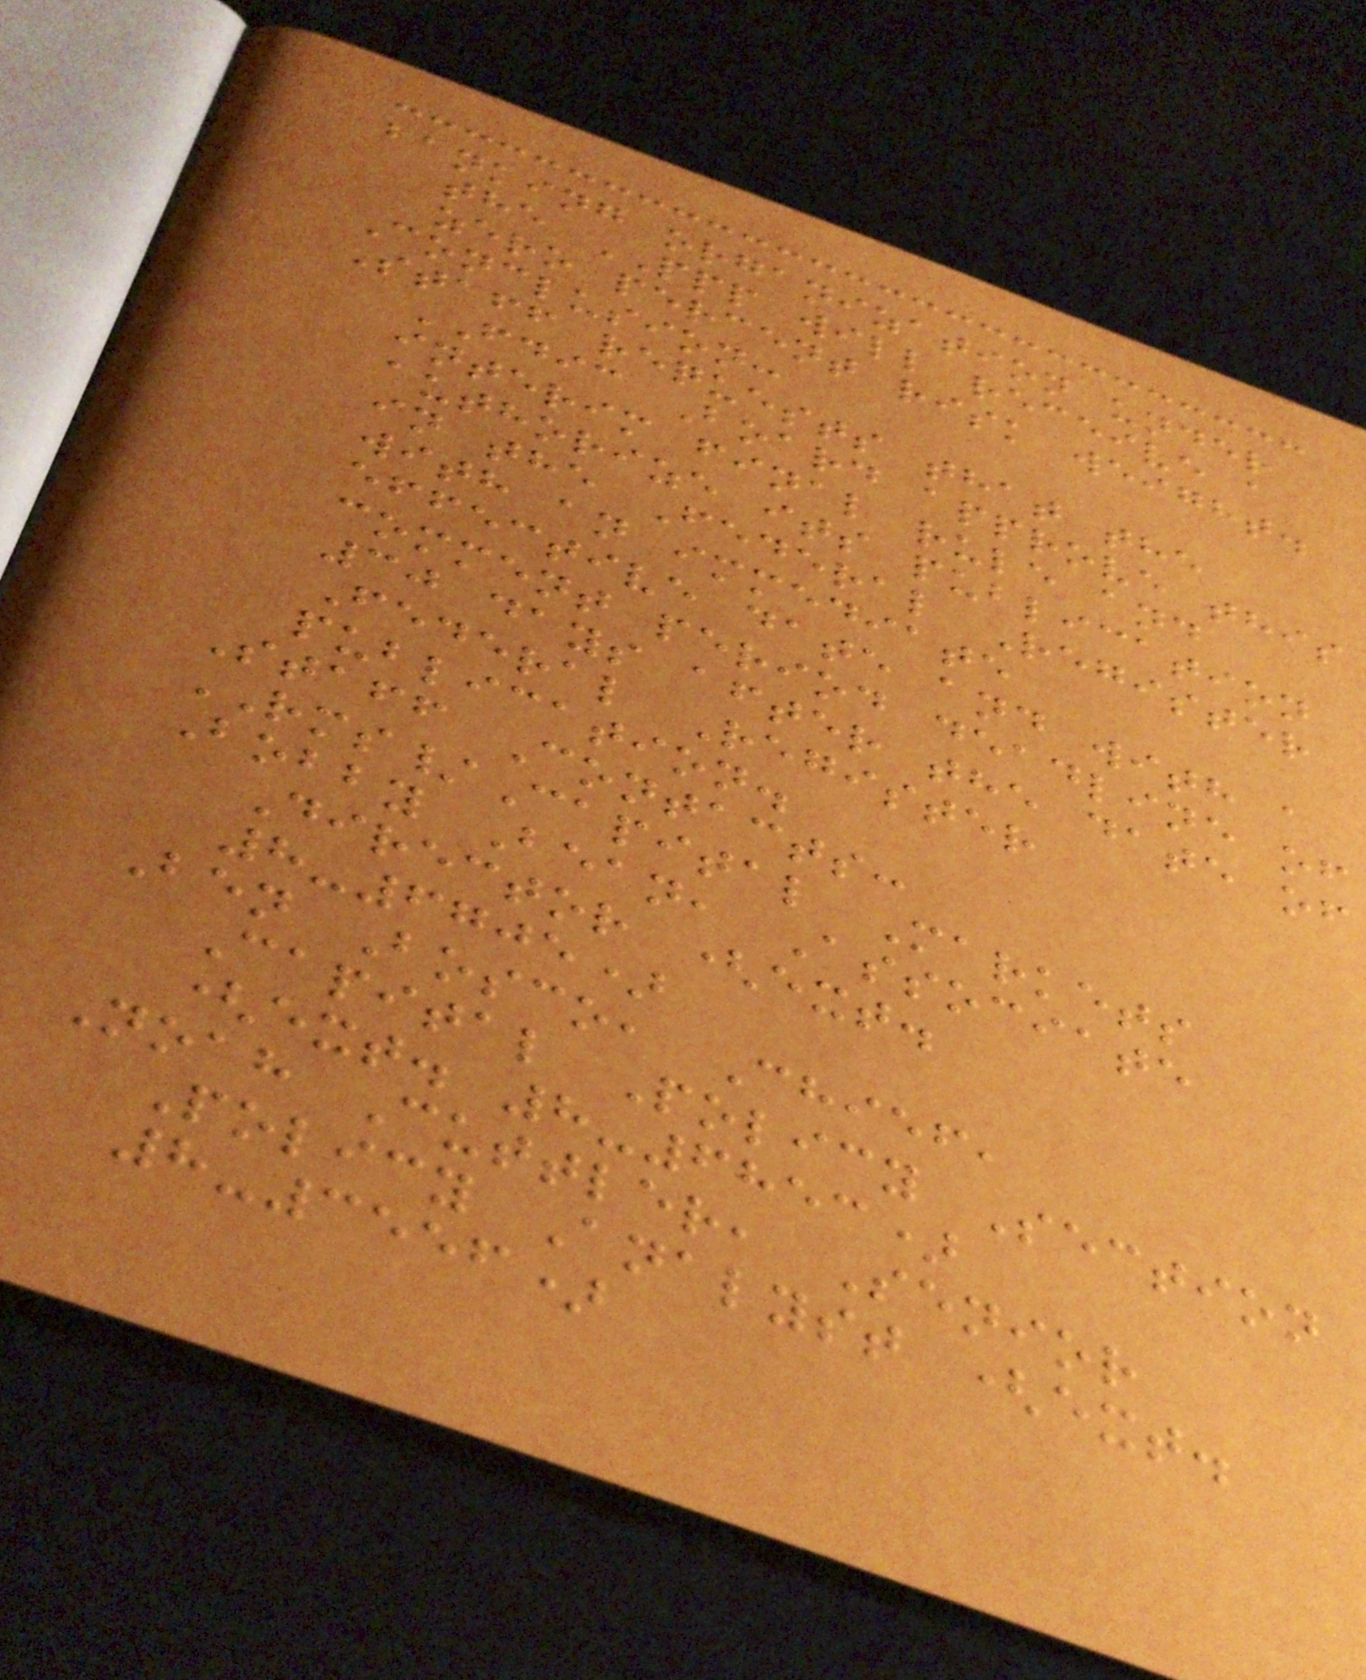banking organization under
the PPP will receive a
zero percent risk weight.
Conclusion:
Staff requests that the
FDIC Board approve this
interim final rule and
authorize its publication
in the Federal Register
with an immediate
effective date and with a
comment period deadline of
30 days after the date of
Federal Register
publication.
Staff Contacts:
RMS/Capital Markets
Bobby Bean, Associate
Director (ext.
8-6705)
Ben Bosco, Chief,
Capital Policy Section
(ext. 8-6853)
Noah Cuttler, Senior
Policy Analyst (ext.
8-3556)
